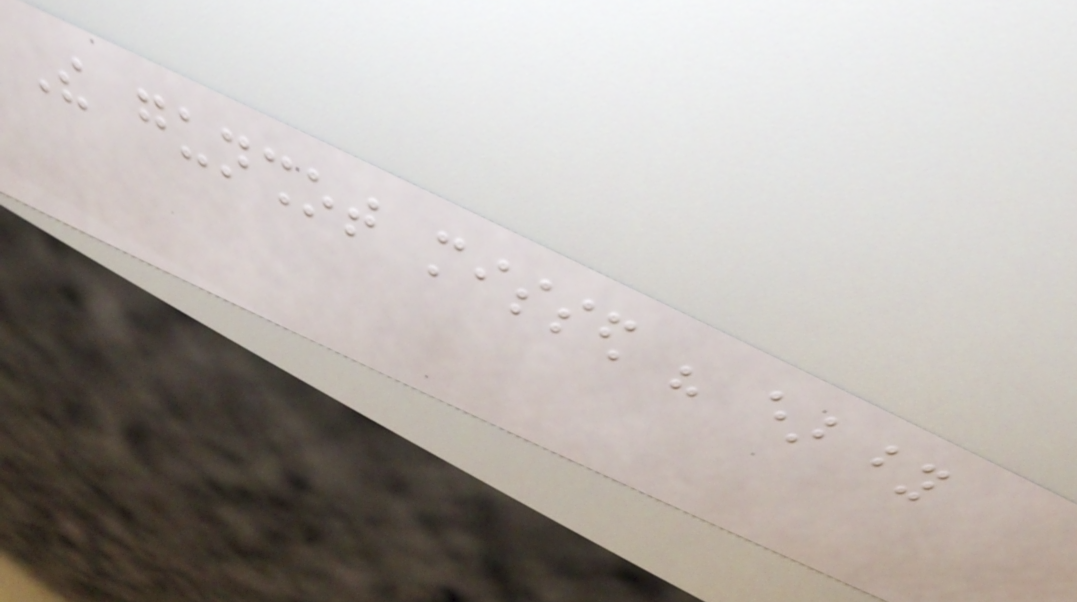The gunshot missed his ear by
